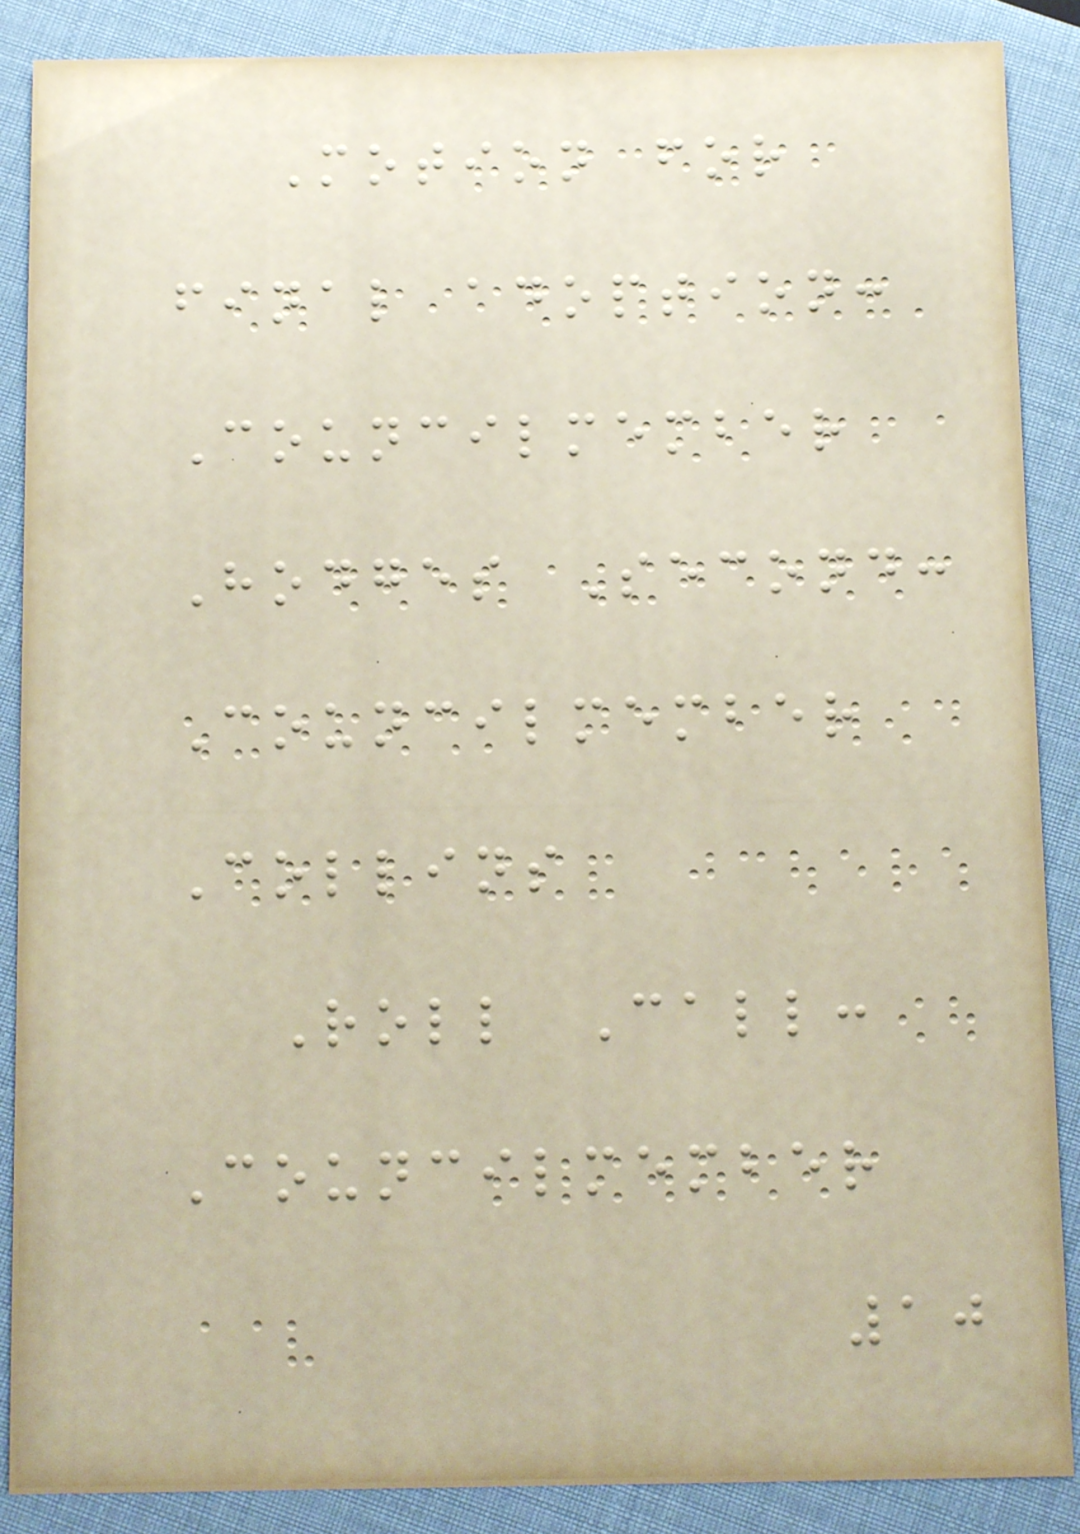Motion for
final adoption:
Councilmember
Hodges Second:
Councilmember
Collins
Roll Call:
Councilmember
10
